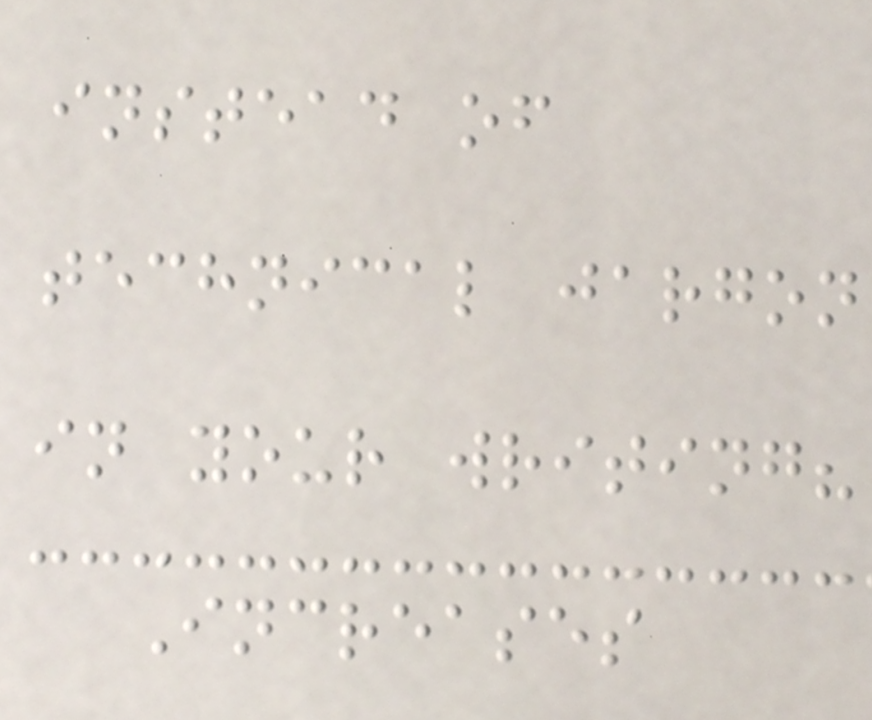instead of
technical jargon
in your writing?
Increases
